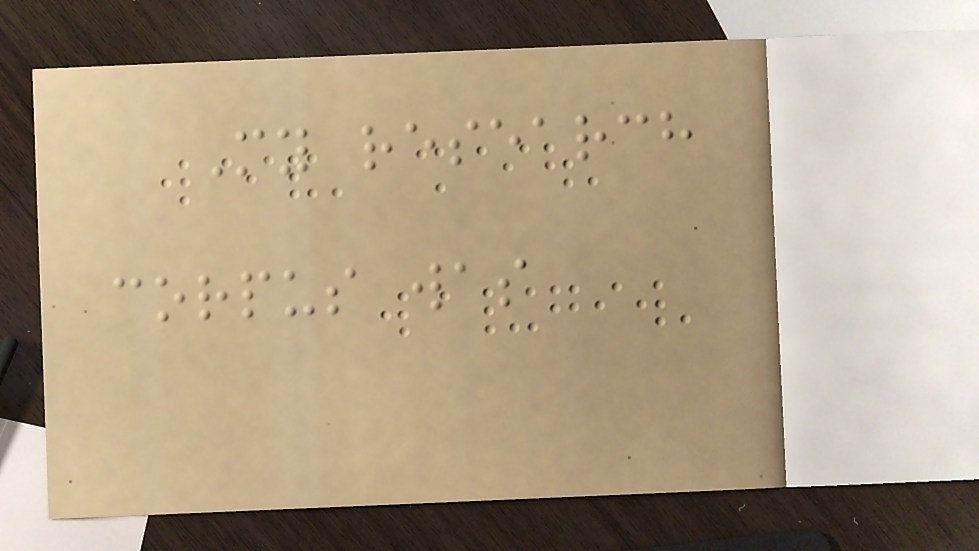My research
corpus was
